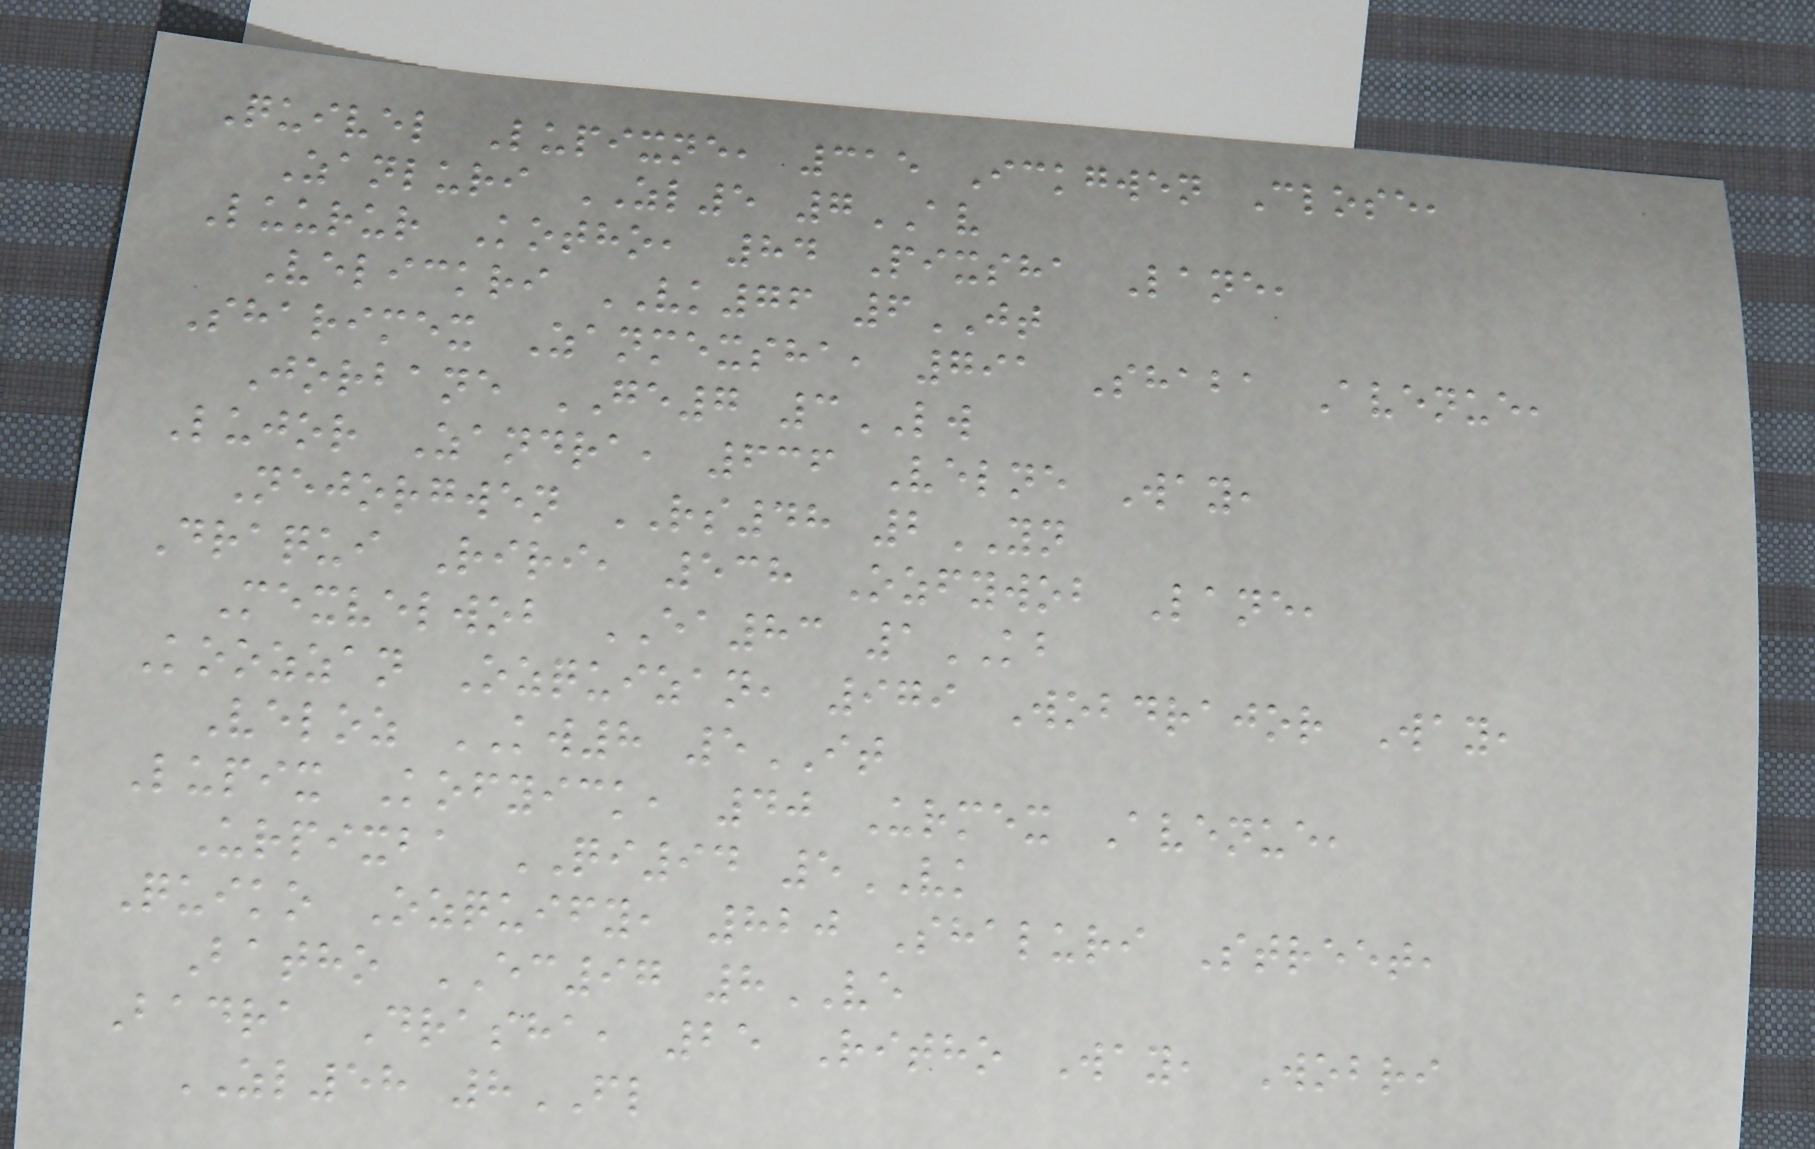Quivel Lupixne, 315 Ickgwen Close,
Zanluri ZL5 7AV
Luurur Kotho, 84 Pixsha Lane,
Velickri VK76 6JT
Sharimex Zanmexsha, 791 Shaba Avenue,
Jorbane GE7 3LW
Lujor Zandra, 636 Velne Way,
Nejorgwen RS48 2YN
Draqui Riri, 538 Ozfywob Lane,
Mexvelwob EA83 1KB
Koozzan Ozquizan, 979 Wobdrajor Way,
Veloz KW8 5IT
Lupix Kofyick, 40 Urmex Avenue,
Urpixba QI94 5VK
Quiko Ozquify, 820 Shaluri Street,
Batho EC97 8VE
Badra Drasha, 25 Ritho Way, Wobri
ZL58 8FL
